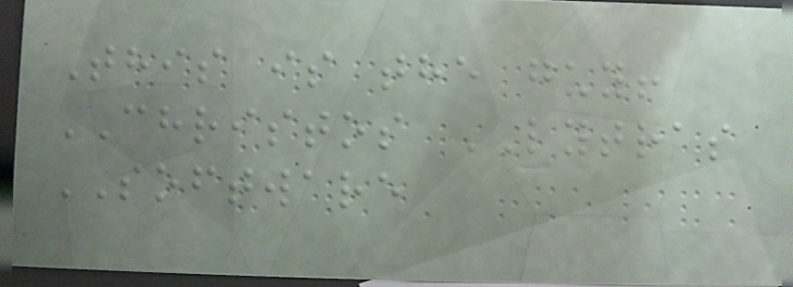This is the guy!
CHRISTOS LYTRAS
SOFTWARE
